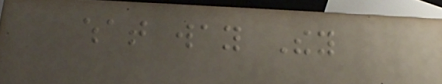what way They
